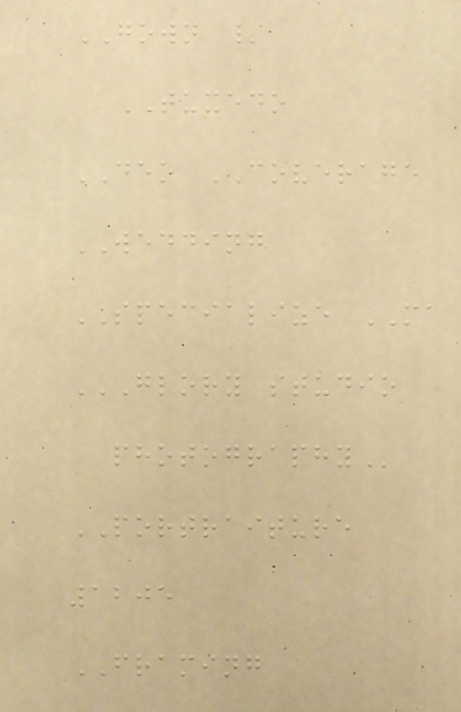GOWN /
TUXEDO
DEO COVERAGE
WEDDING
SPECIALIZE MA
GLORY STUDIO
PHOTOGRAPHY
PORTRAITURE
1205
FRAMING
